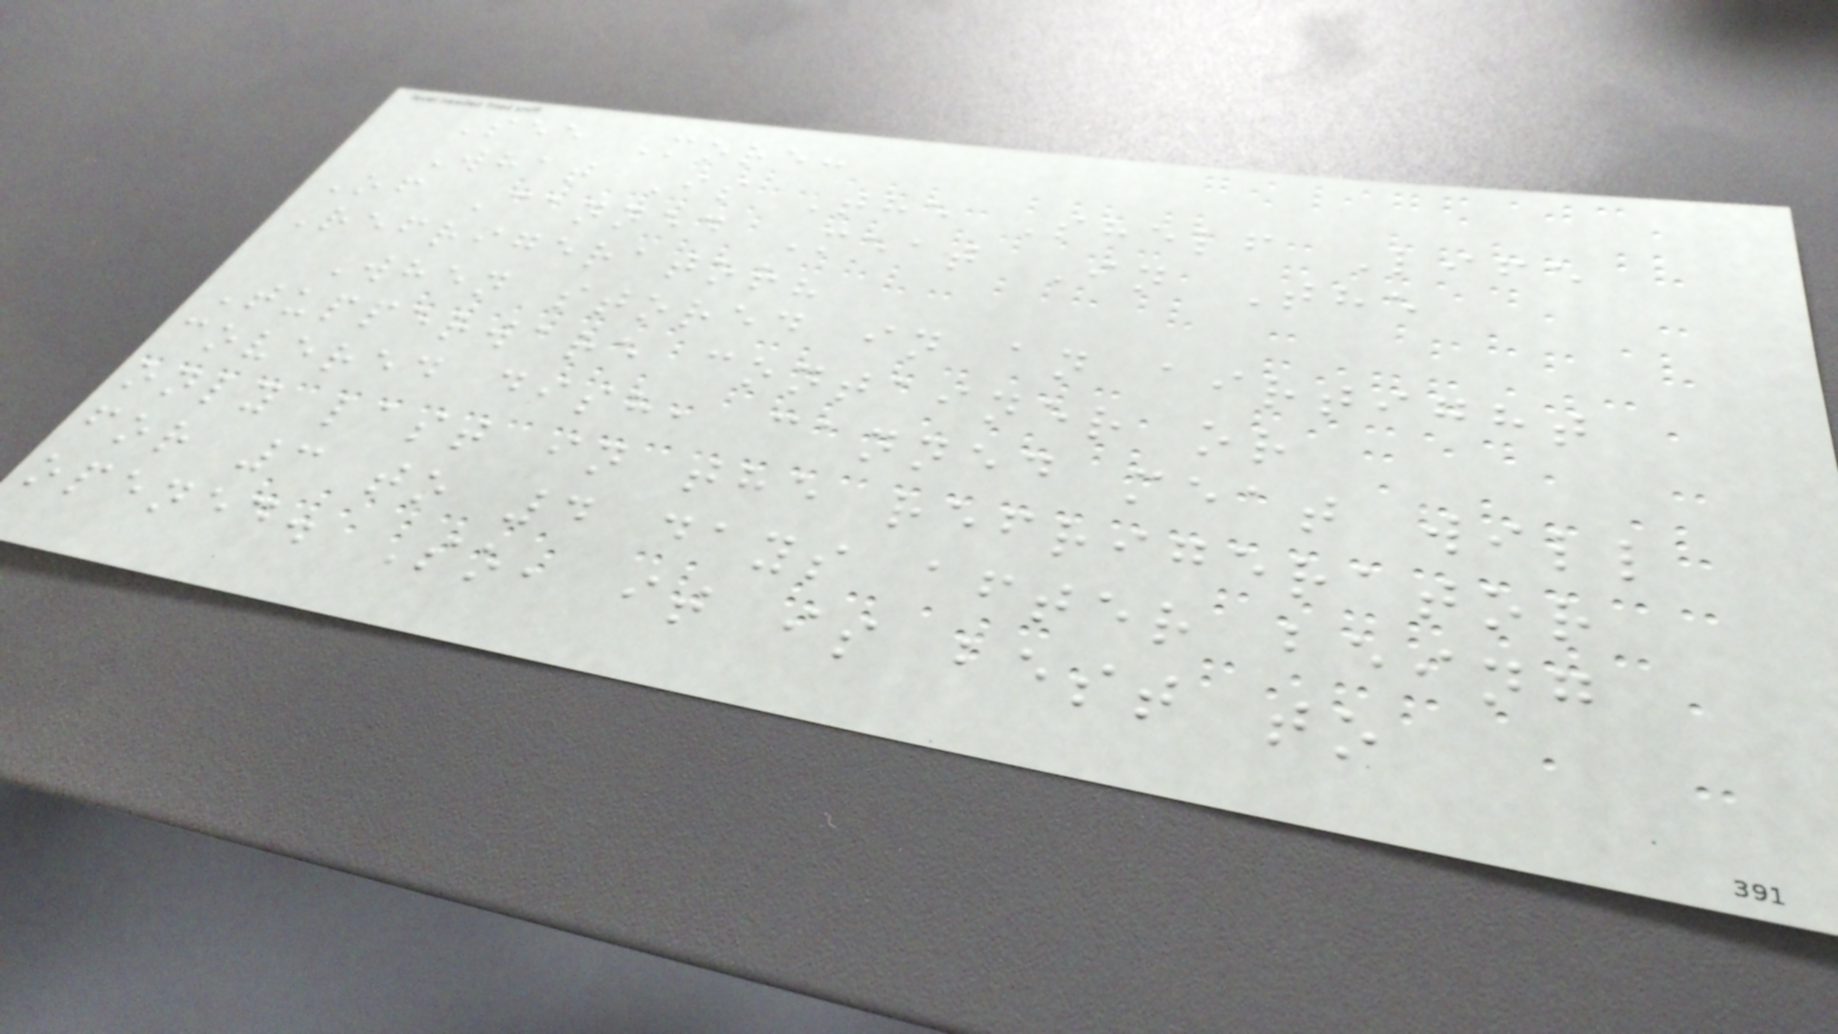See More:
What Is The Shelf Life
Of Canned Meat In The
Refrigerator?
When stored in an airtight
Tupperware container or
covered dish, canned meat will
only last in the refrigerator
for 3 to 4 days after being
opened. So, it is best to
